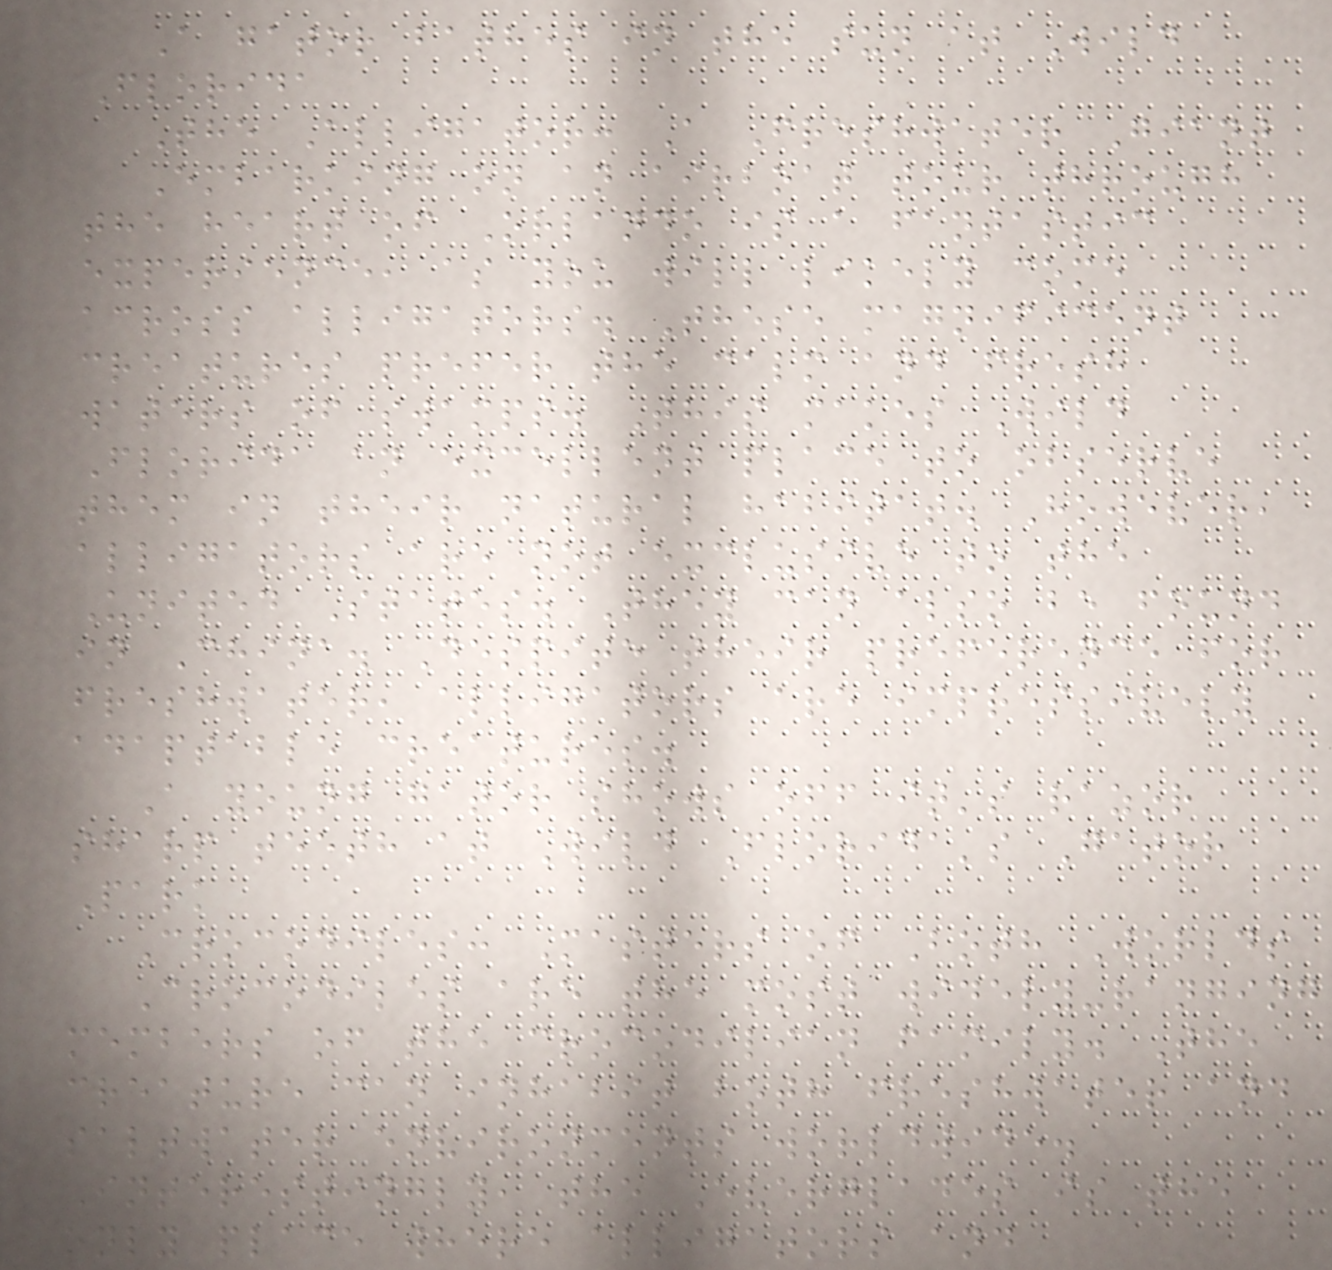A gator bathes in the sun at Wild
Florida
The Alligator: A Freshwater Giant
Embarking on an airboat tour through
the heart of Orlando is a fantastic
experience, as you will likely come
across alligators. These magnificent
creatures prefer the calm and fresh
waters of swamps. This makes Wild
Florida an excellent place to observe
them in their natural habitat. However,
alligators are not exclusive to the
United States. They can also be found
in China. Despite their preference for
freshwater, alligators are impressively
adaptable creatures.
A young gator shows off it's razor
sharp teeth at Wild Florida's Gator
Park
Crocodiles: Masters of Both Worlds
Crocodiles are the most widely-ranging
members of the crocodilian family. The
creature can inhabit both freshwater and
saltwater environments worldwide.
Interestingly, the Everglades is the
only place where alligators and
